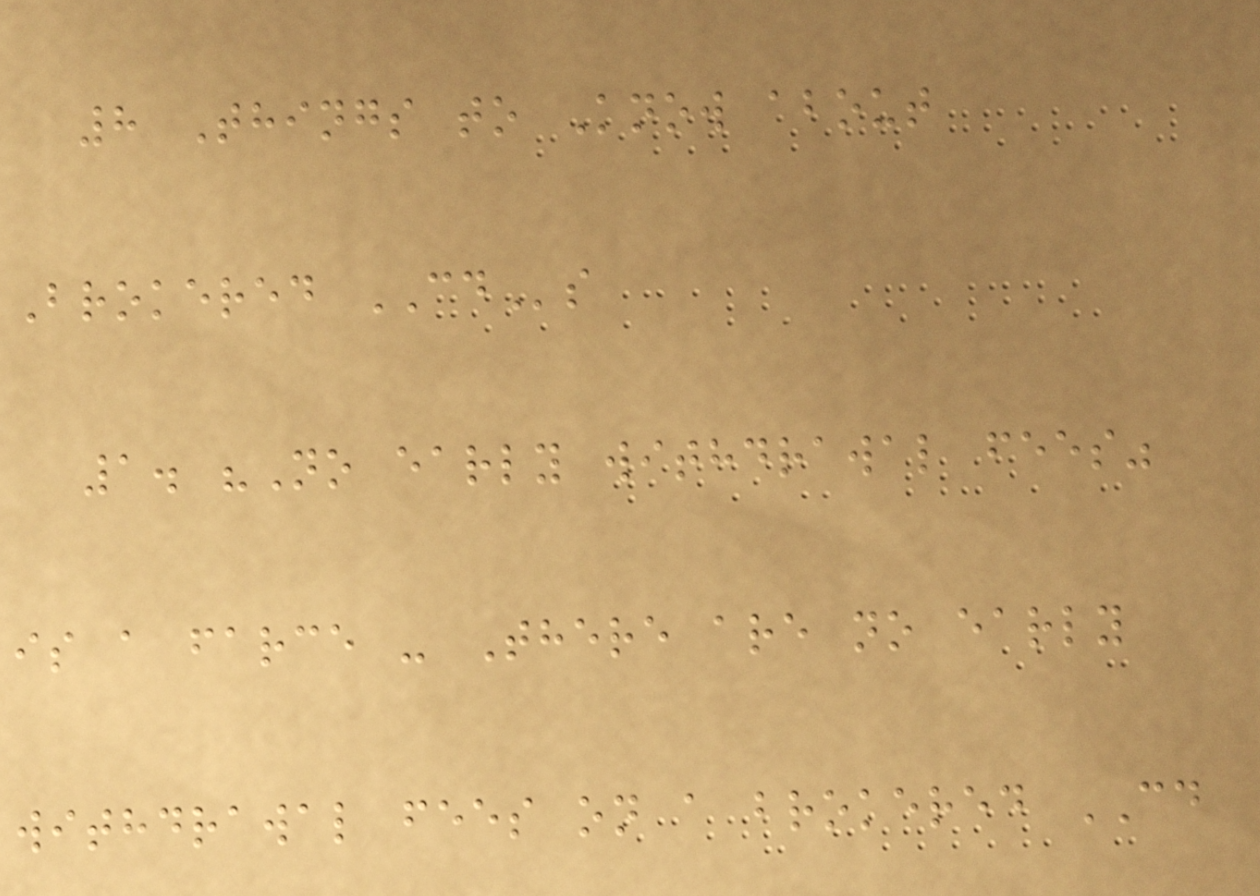8 Things to Know about
Brokered CDs
1. "No early withdrawal fees"
is a farce - There are no early
withdrawal fees on a brokered CD
